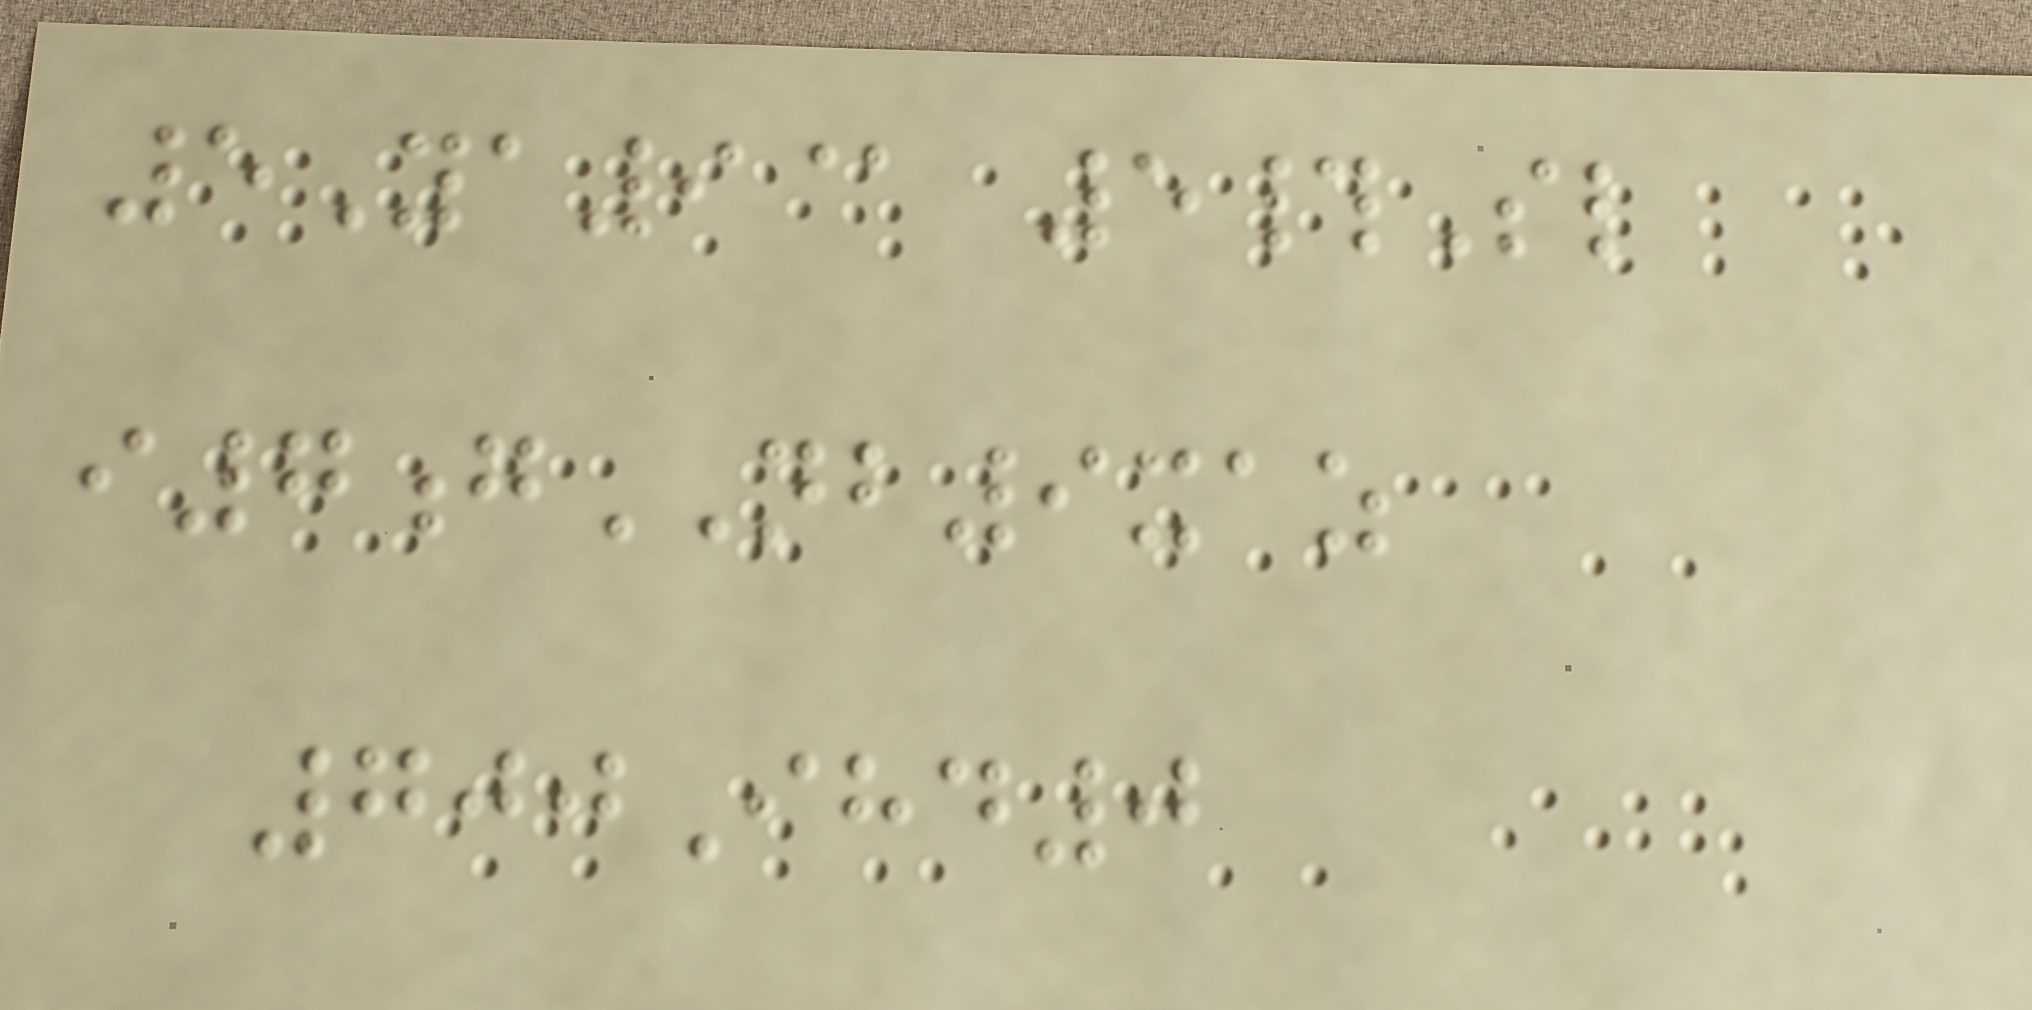5Ya9@ 5#Sl
i7gNB9xaz
700Ihd0
